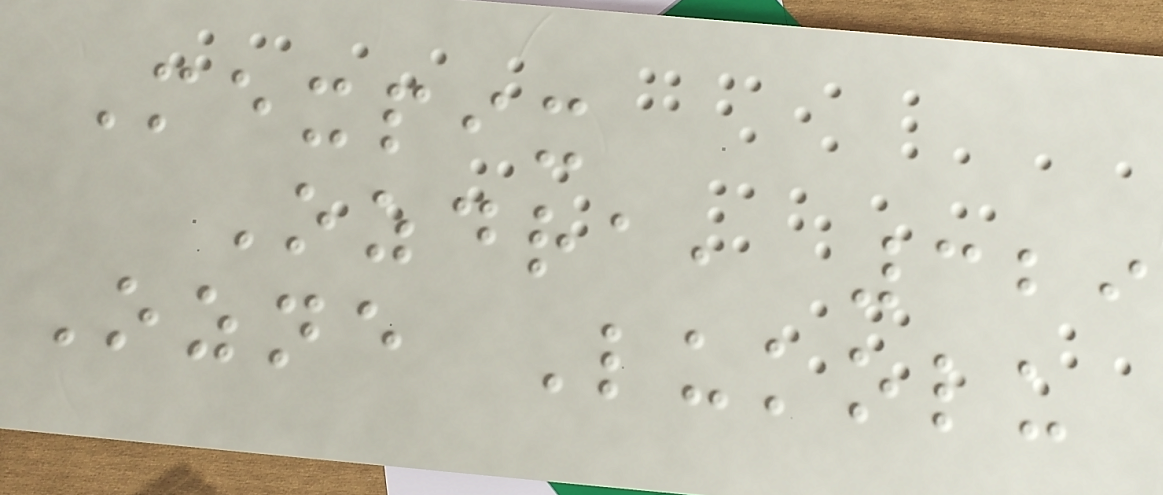Mexpix
Ozdra, 329
Ozne Lukolu
